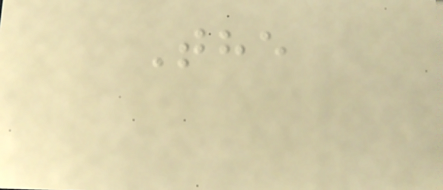The
